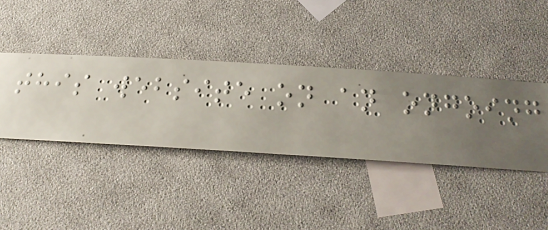this website on an ongoing
